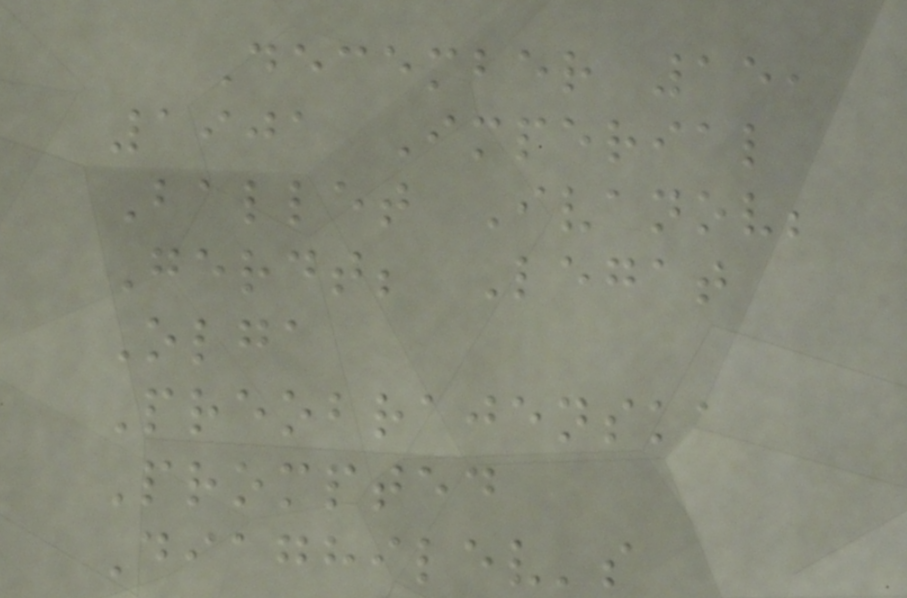December 15,
1901 Imperial
Ballet Ivanov;
Gerdt; Legat
Olga
Preobrajenska
Prompted
Diaghilev's
